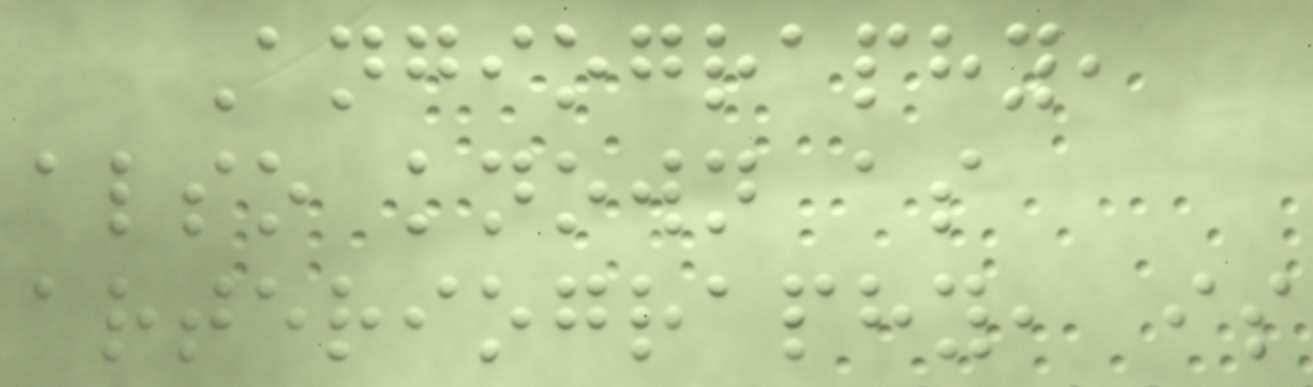Angiography,
also known as
arteriography, is
